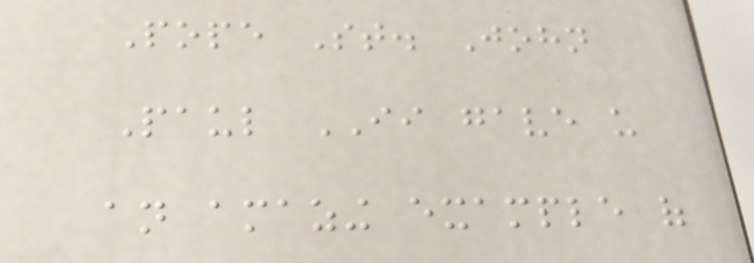Pope St. John
Paul II gave us
an amazing example of
